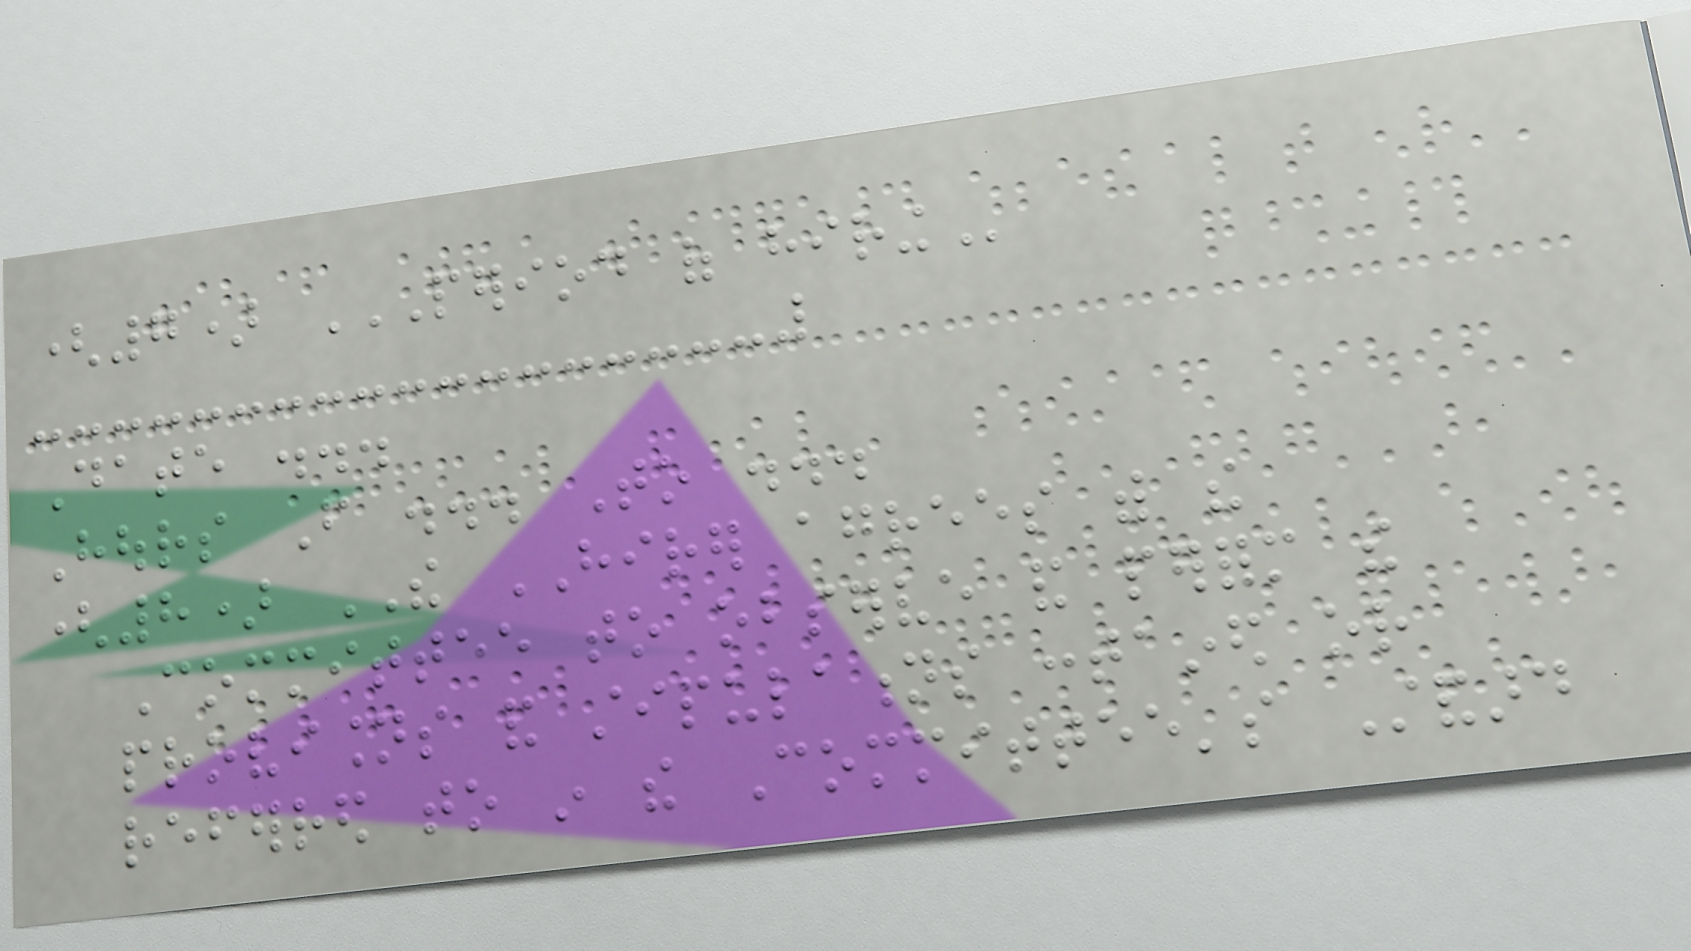(7) PERIOD OF HIRING
Date ...
Hours From ... To ...
(8) THE HIRER agrees with the
Committee to observe and perform the
provisions and stipulations contained or
referred to in the Committee's Standard
